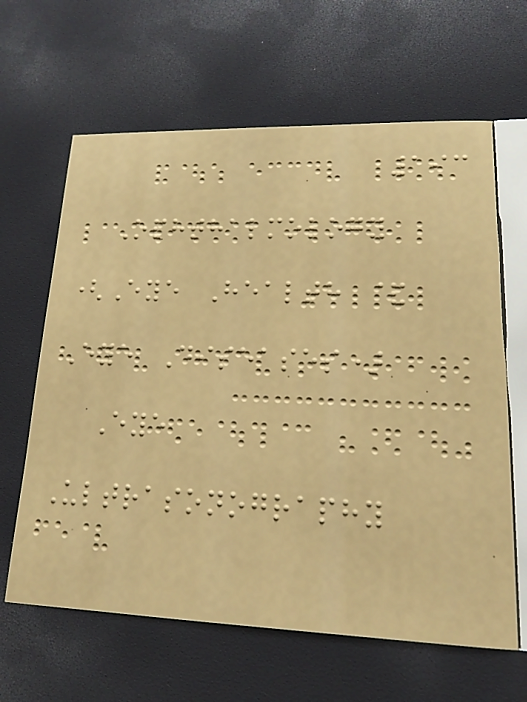193
Ophthalmology
(Eye Health &
Eye Diseases)
Eye
Ultrasonography
